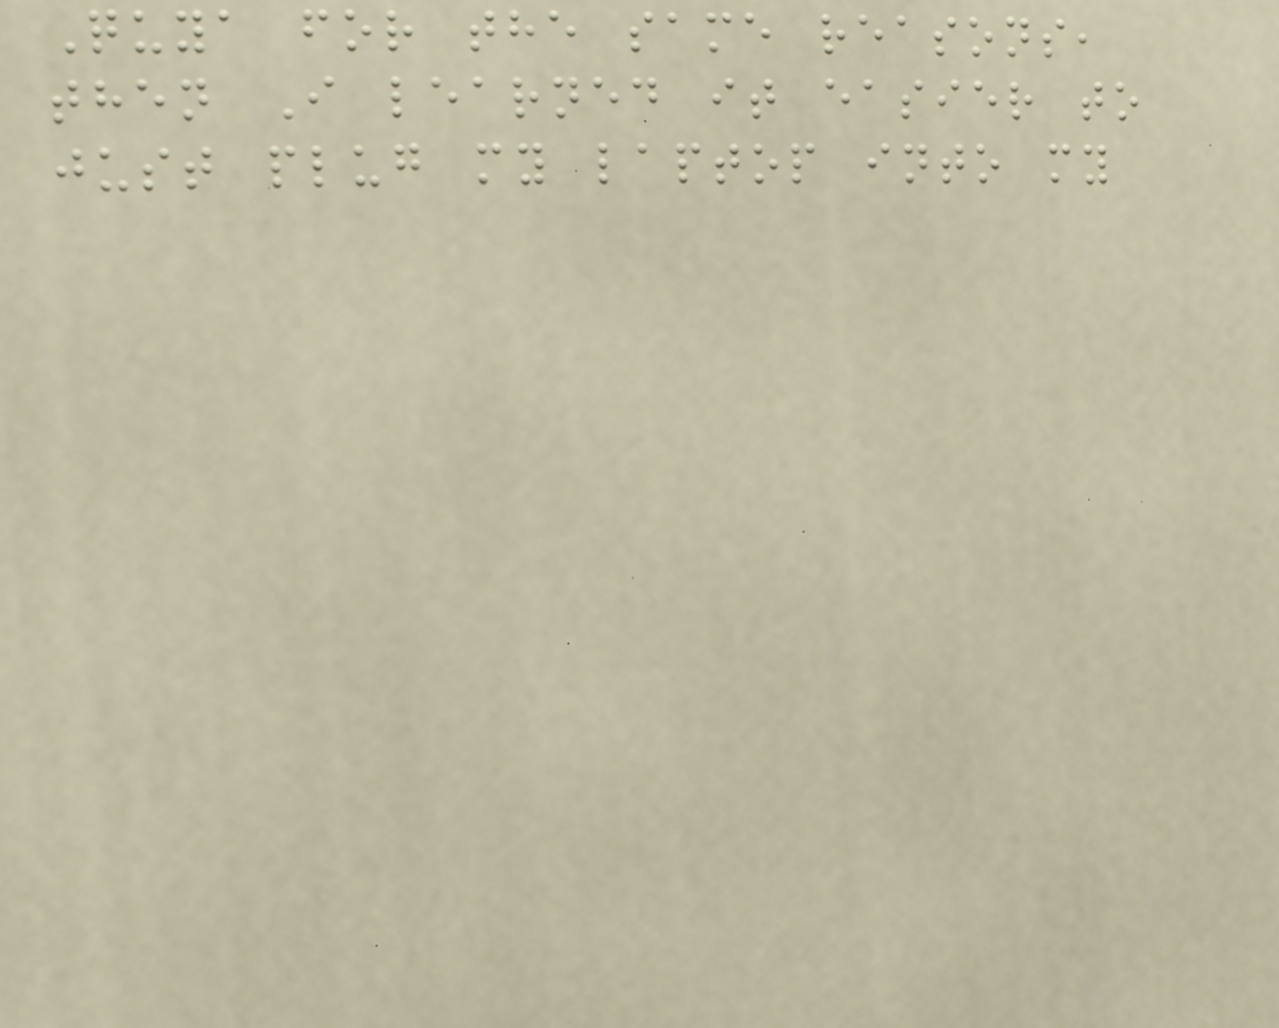Quya for the same reasons,
then I learned it easier to
just plug my laptop into my
